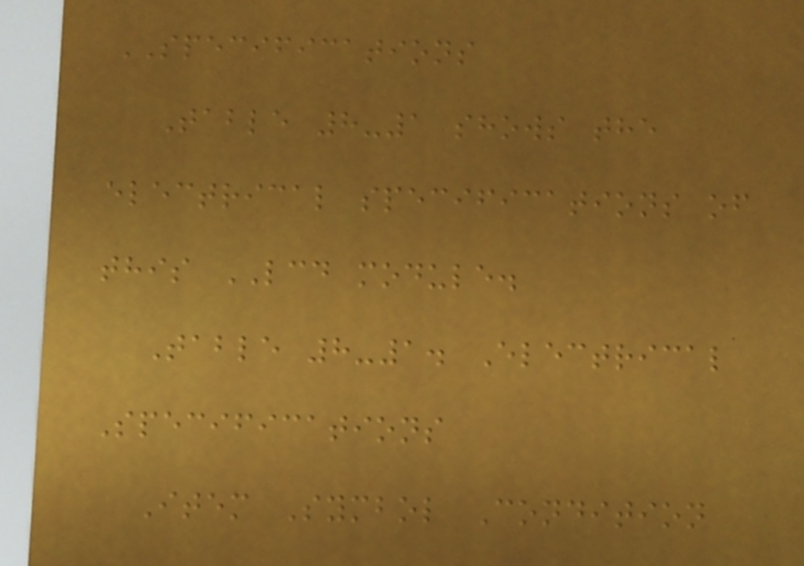SPECIFICATIONS
Table 8-1 shows the
electrical specifications of
this LCD module.
Table 8-1. Electrical
Specifications
Item Symbol Condition
